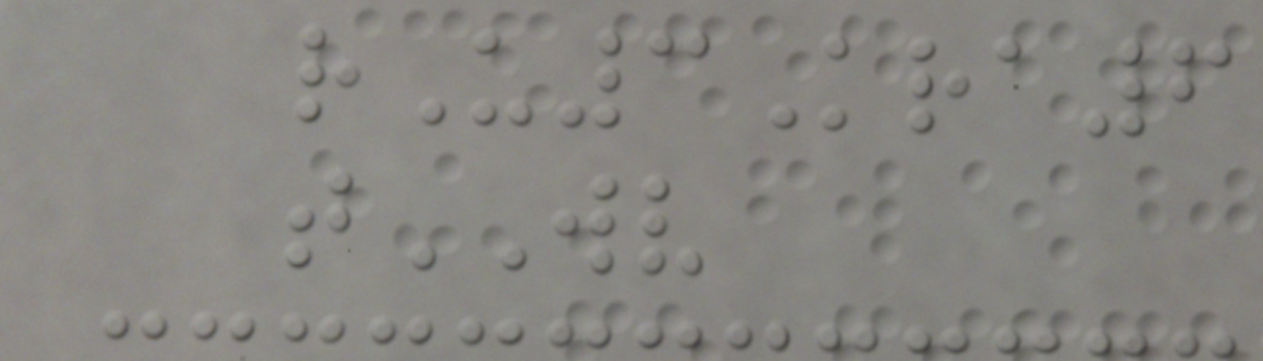rU3Kra6
tWV
